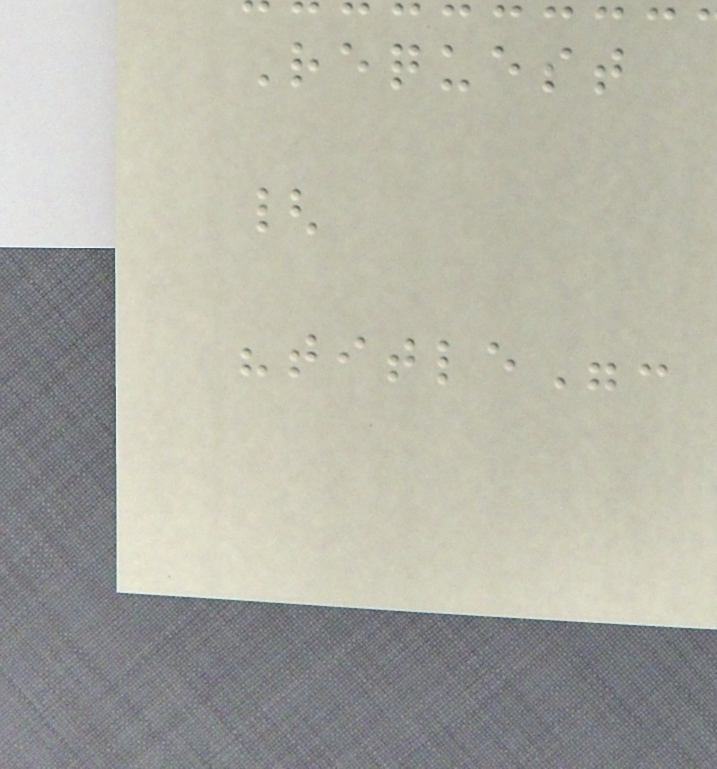Request
{
"title":
